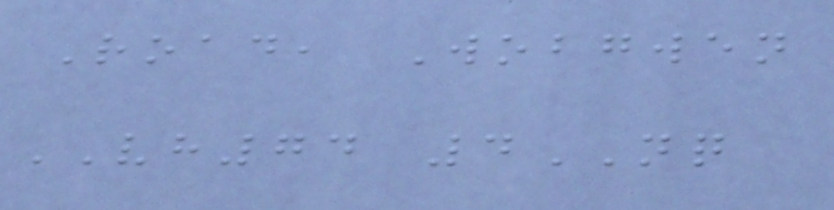Road, Wobgwen
VH74 4NQ
